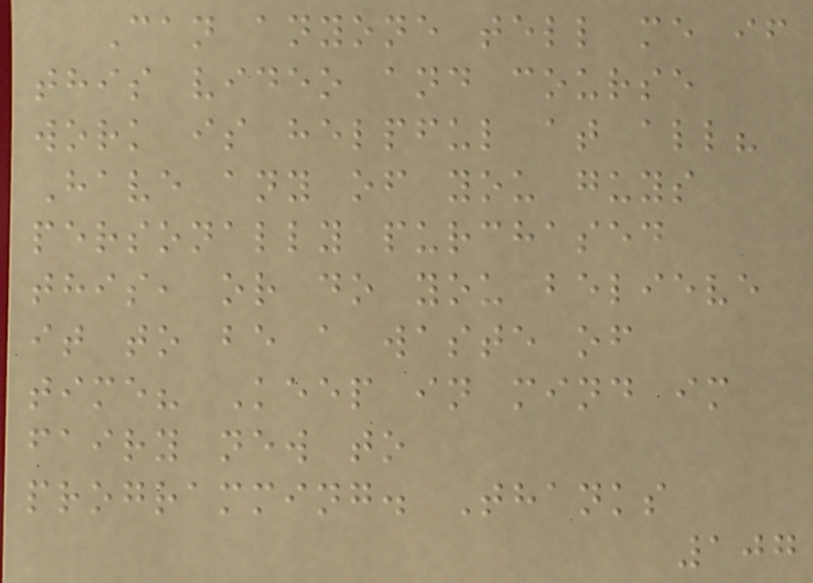Can anyone tell me if
this video and course
work is helpful at all?
Have any of you guys
personally purchased
this, or do you believe
it to be a waste of
time? Keep in mind im
fairy new to
programming. Thanks
107
